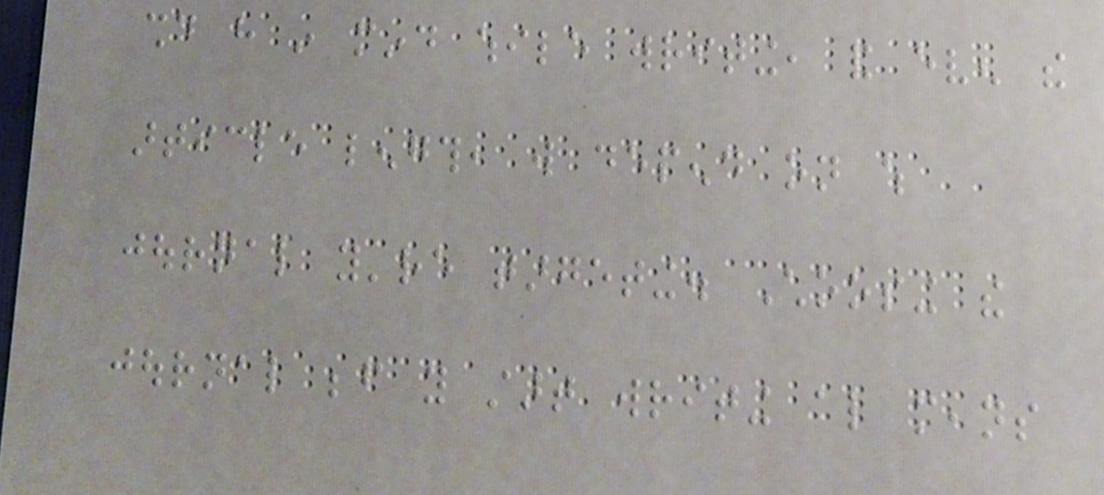should have in mind while writing, and even the
article length, will depend on which
journal you're targeting. Choosing the
journal before you start writing also means
